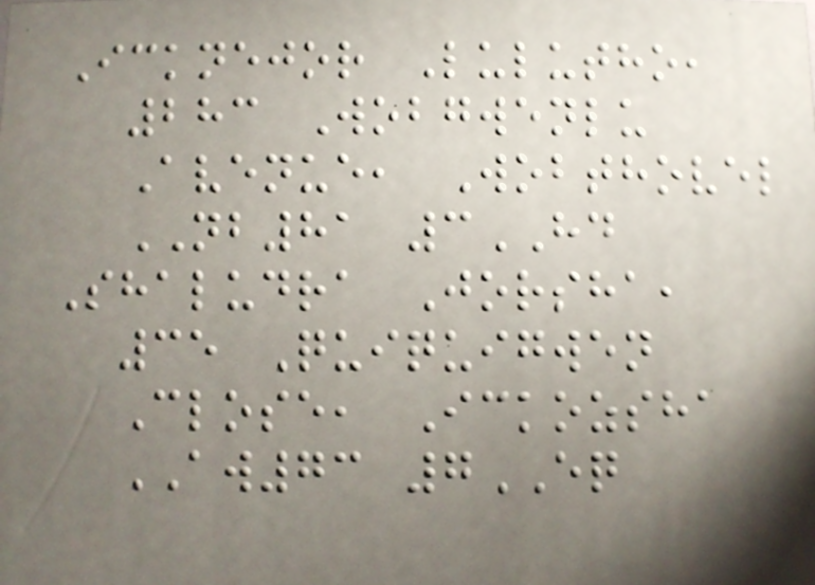Icknejor Lulutho,
283 Wobgwenlu
Avenue, Wobthovel
NB81 3HD
Shaludra Jorsha,
35 Quiquigwen
Close, Ickozsha
AW73 7EQ
